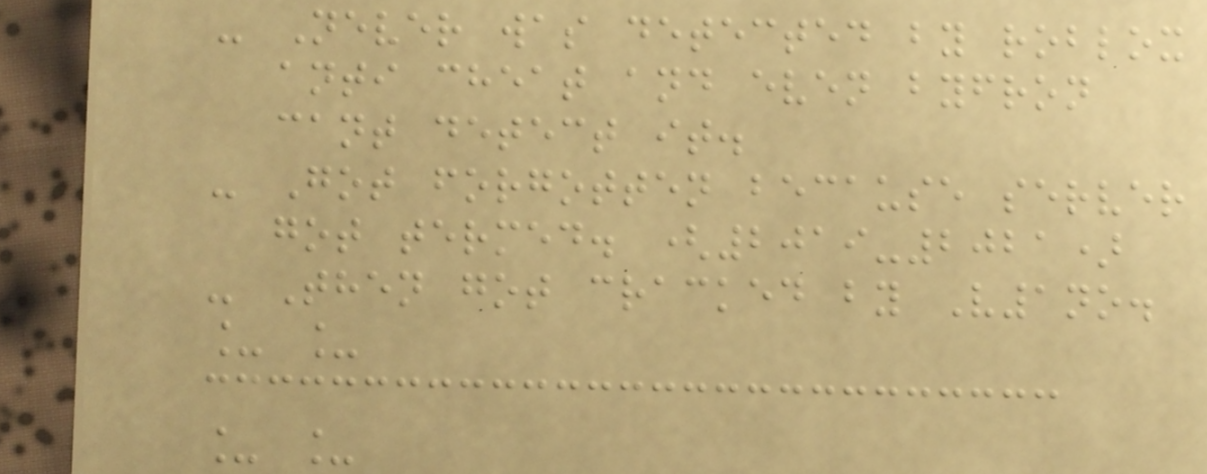- Never was detected by roblox
anti cheat and even byfron
cant detect it.
- Got forgotten because server
got termed. (2019-2021)
- Then got cracked by V1no.
_ _
_ _
